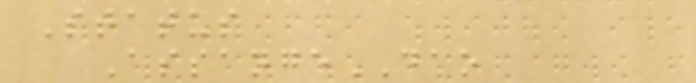Status
AssangeDAO
